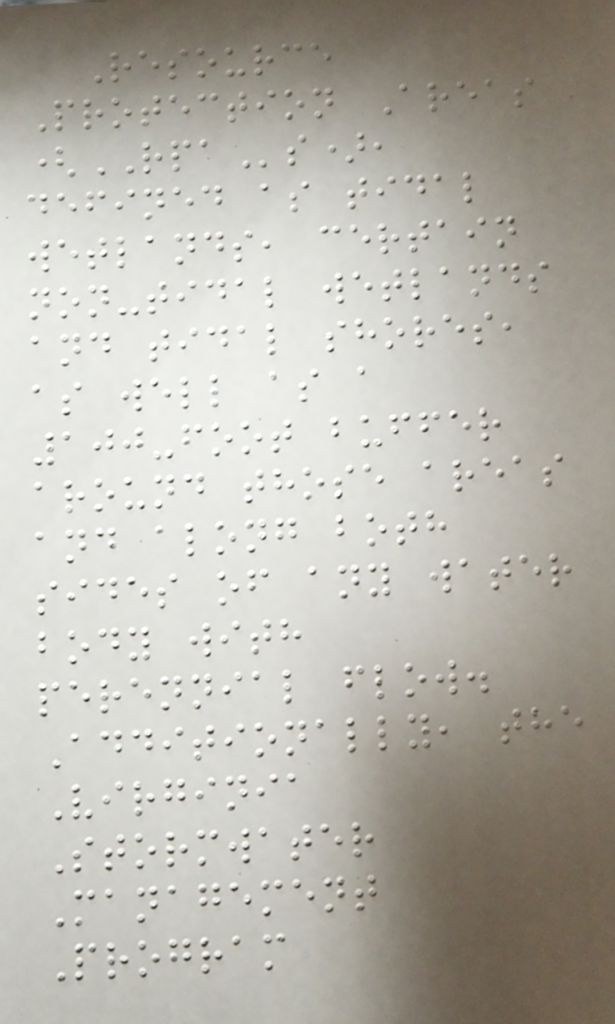Resource
Protection Areas
(RPAs),
defined as tidal
wetlands, certain
non-tidal wetlands
and tidal shores,
as well as a
100-foot buffer
around those areas
and along both
sides of any water
body with
perennial flow.
Additionally, the
Virginia
Stormwater
Management
Program
